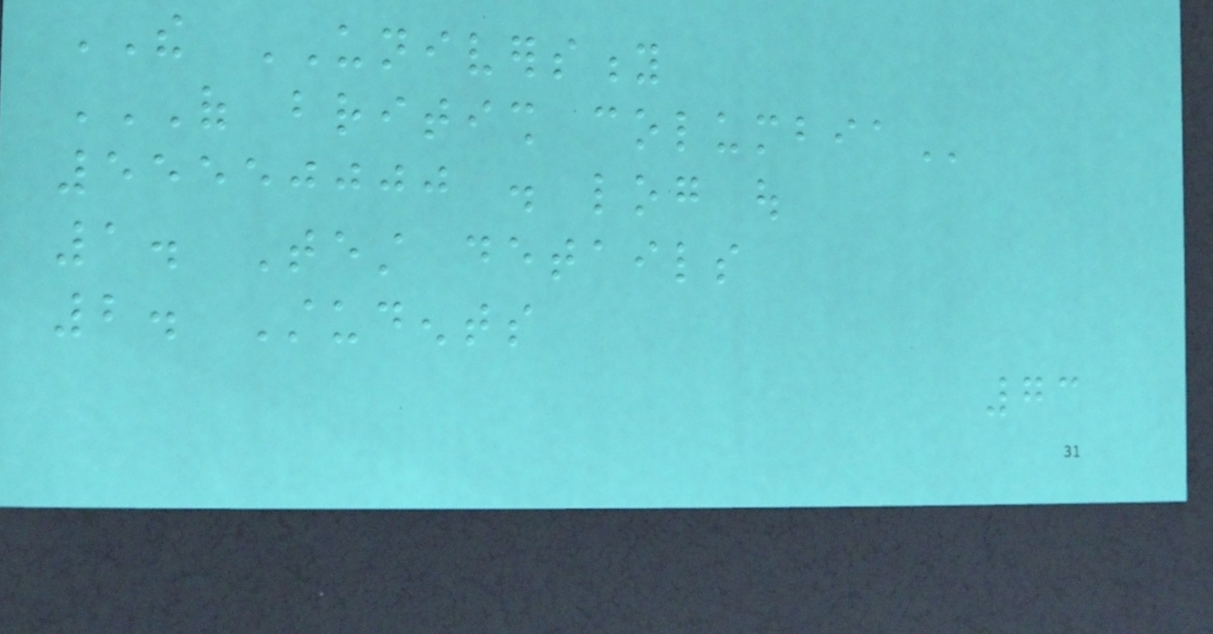THE UNIVERSITY
OF BRITISH COLUMBIA
55550000 . log out
1. Test details
2. Students
73
